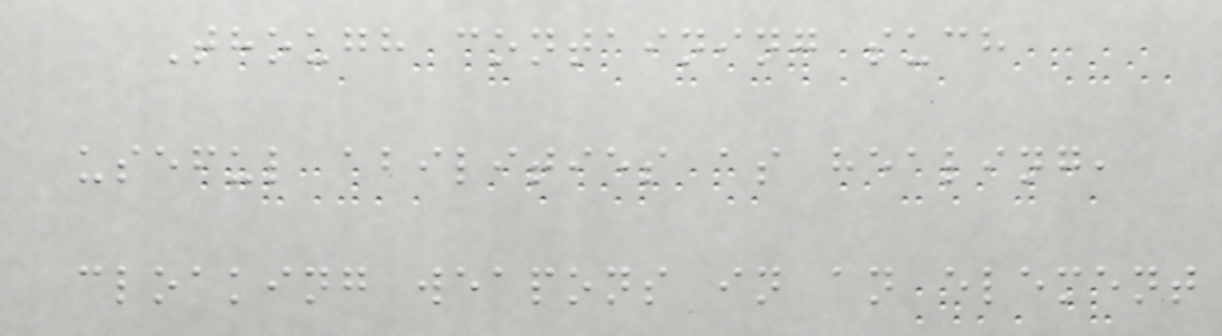Though containing such
useful abilities as healing,
cloaking weapons in an element
